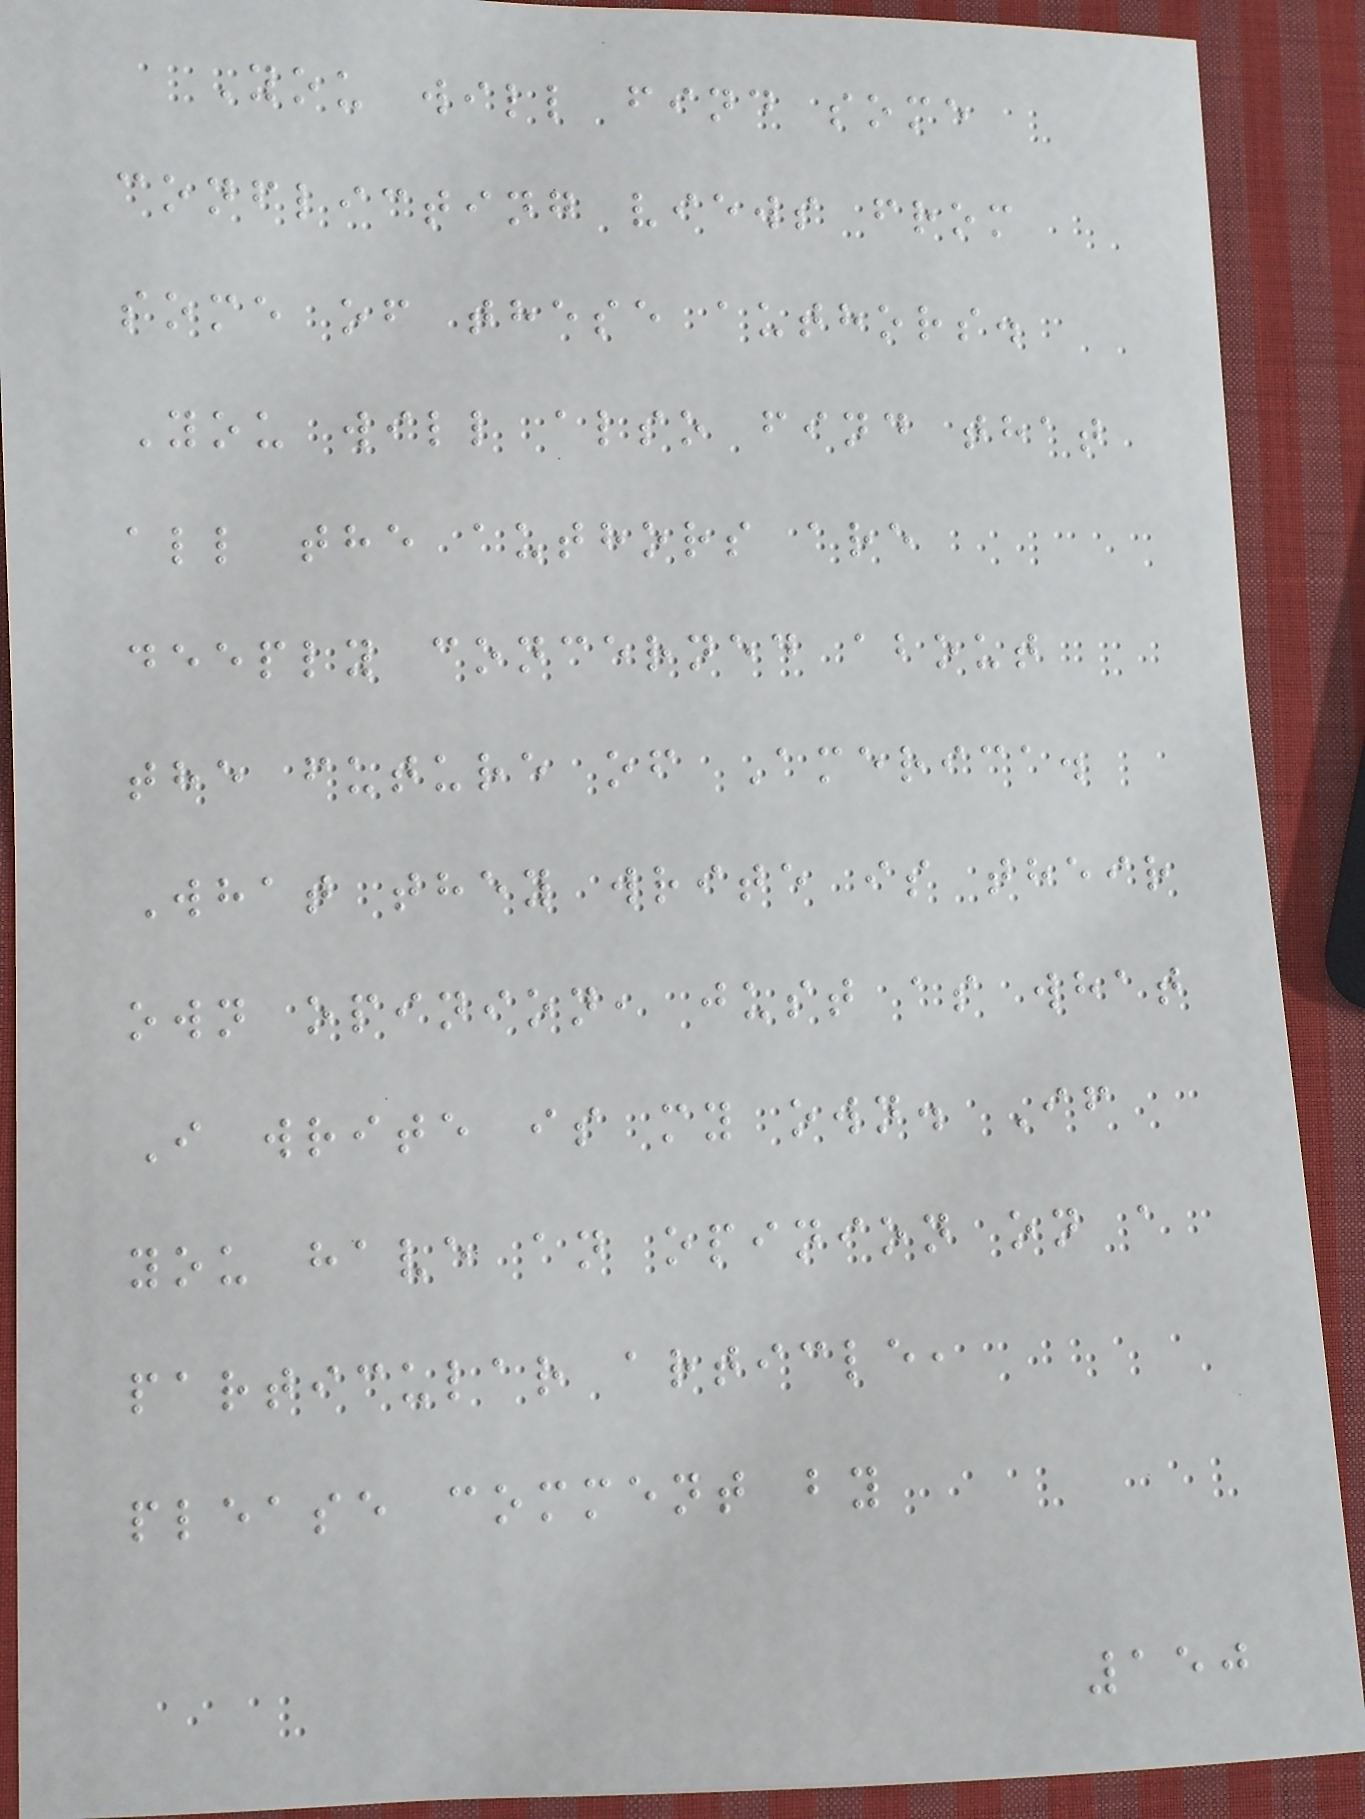You will find some
conflicting views from
some of these authors.
You will also find that
all the authors are
deeply concerned about
the future of America.
What they write is their
own opinion, just as what
I write is my own. If
you have an opinion on a
particular article,
please comment by
150
